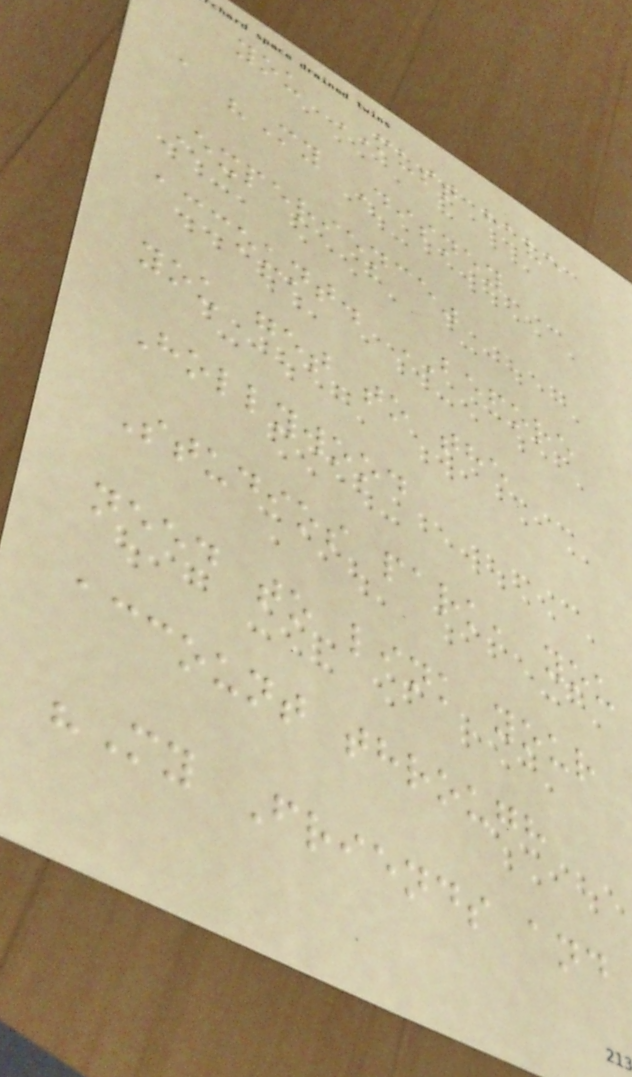you MUST have
a "My Disney
Experience"
account. BEFORE
you get to the
Hollywood
Studios park, you
need to link your
account through
"My Friends and
